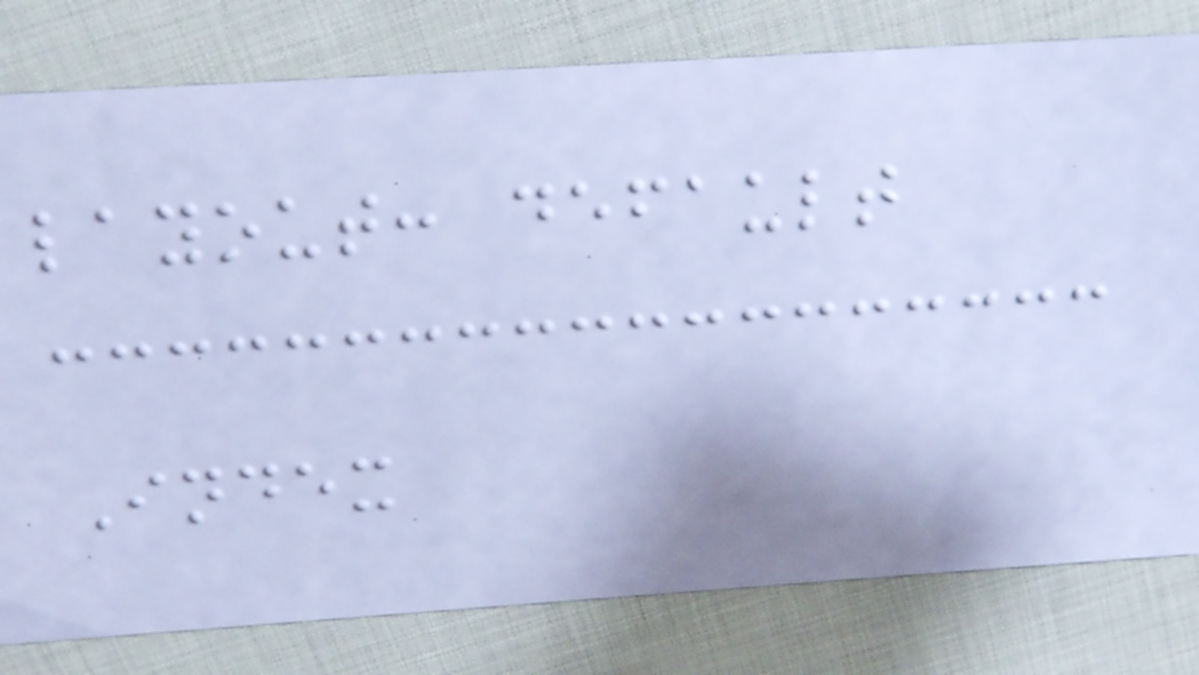layout: default
Index
